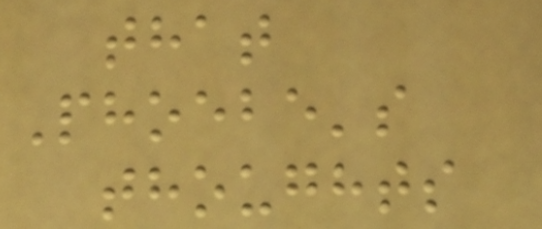that
Phoebe's
thoughts
